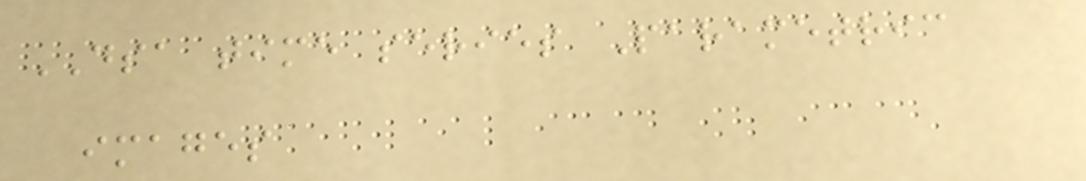DSA time series Parametric
images
